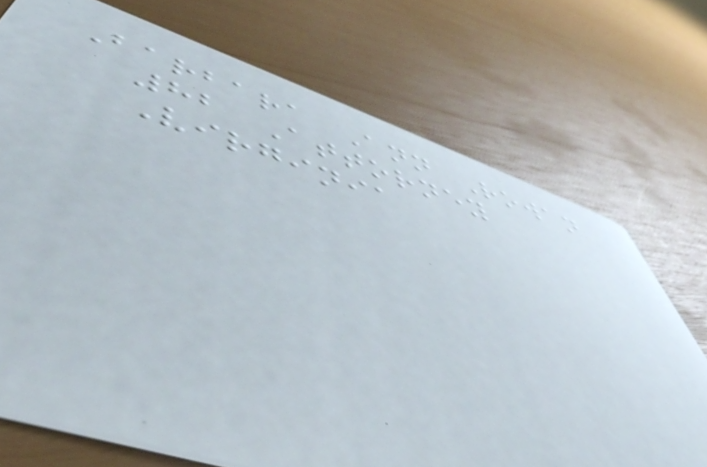Barbara Ann Rowan
82 Attorney
Virginia
